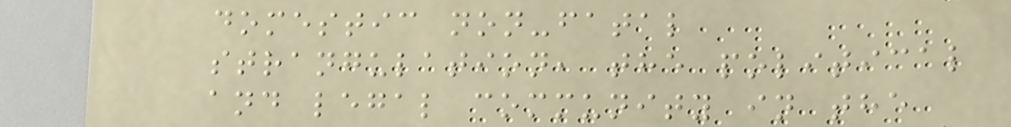domestic non-fatal
strangulation, the political
and legal community in the
